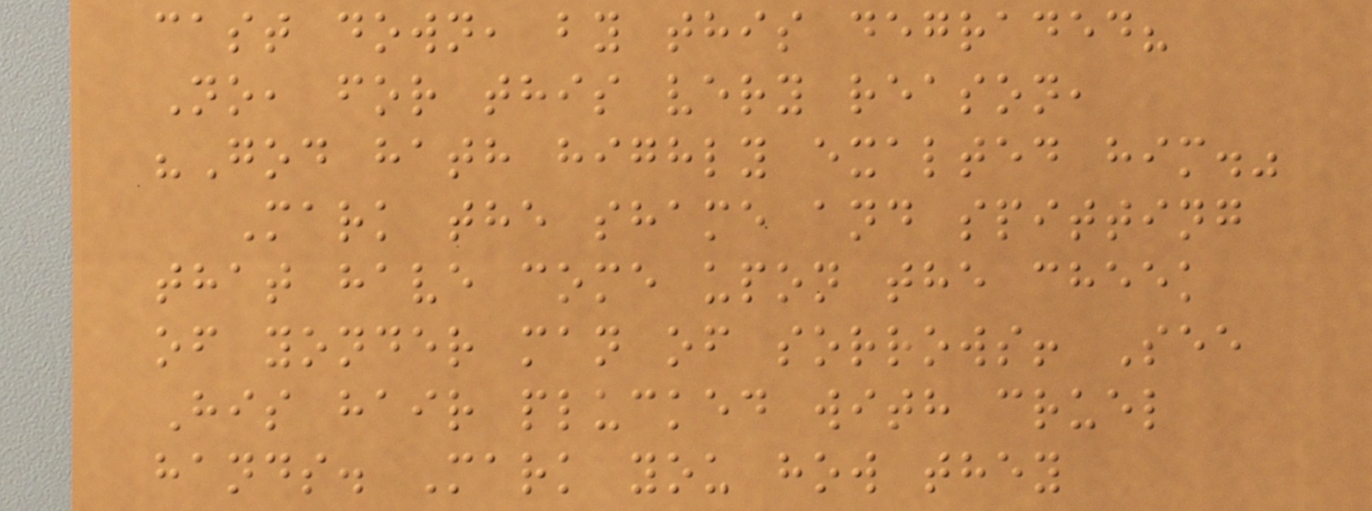cast down, by this degraded?
No, for this very reason,
"God hath highly exalted him."
Mark the shame and spitting
that have come upon the cheek
of yonder man of sorrows! See
His hair plucked with cruel
hands. Mark you how they
